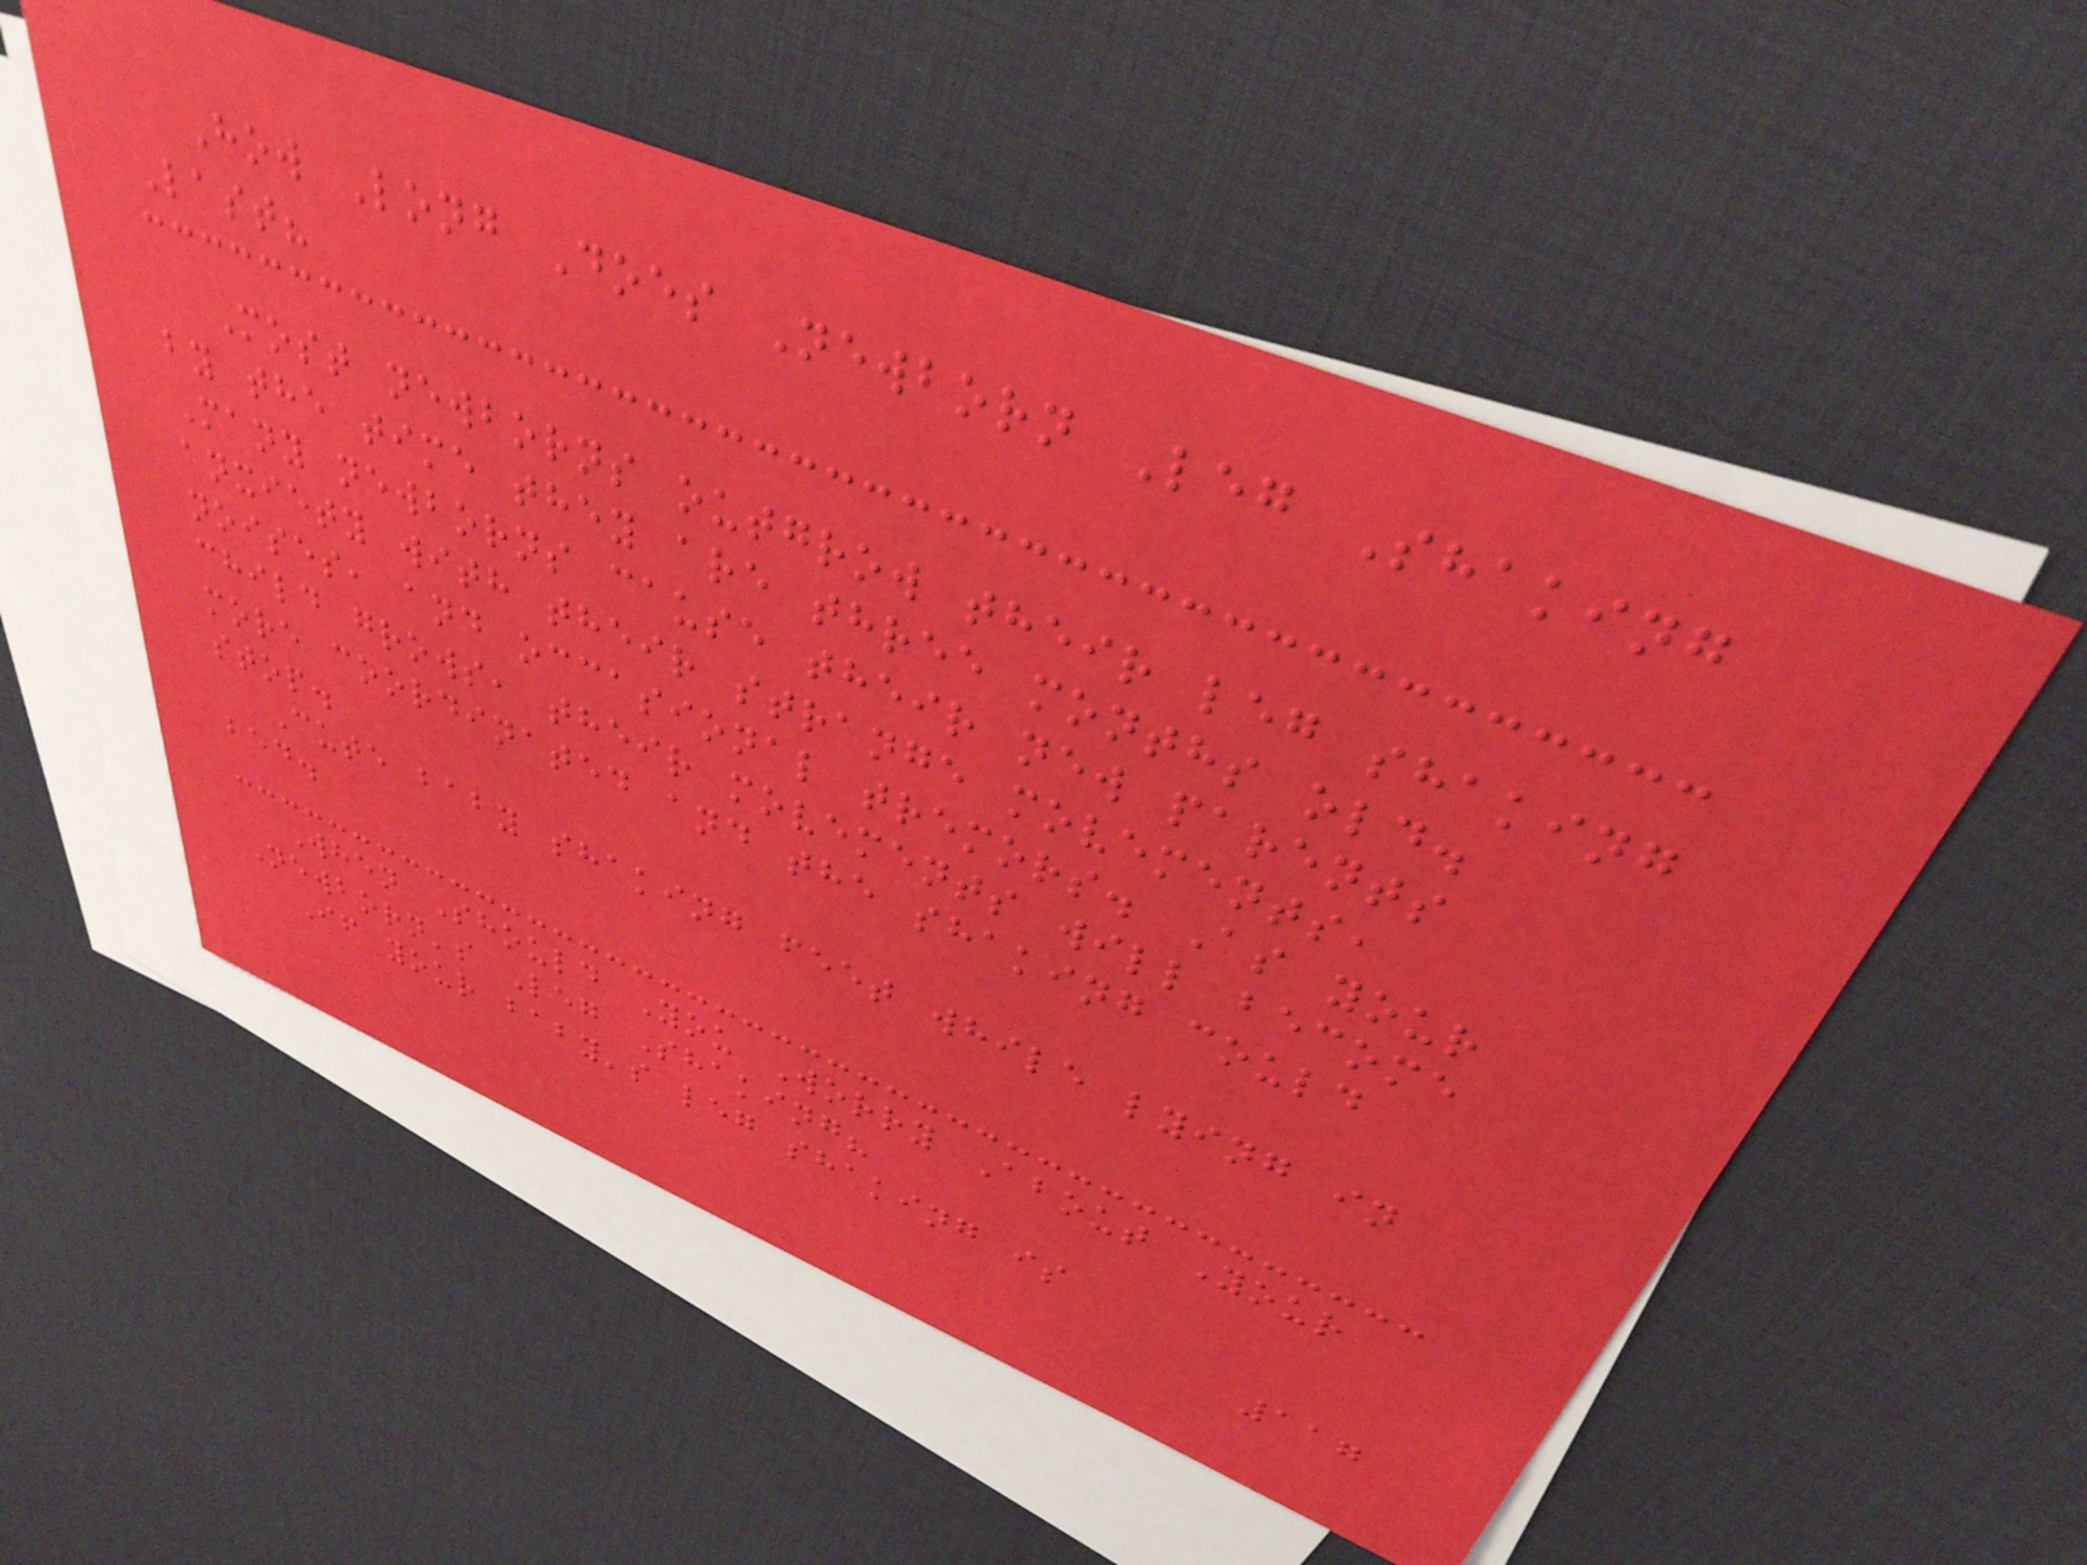How Long Does Newborn Leg Shaking
Last?
Most newborns outgrow their leg shaking
by the time they are three months old.
Many newborns cause their new parents
anxiety with their strange movements,
noises, and occasional tremors. As your
child grows, their movements will become
more coordinated and the shaking could
stop.
Cute baby shaking feet while lying in
bed.
When Should You Worry About Your
Newborn's Leg Shaking?
If your baby's leg shaking is
117
